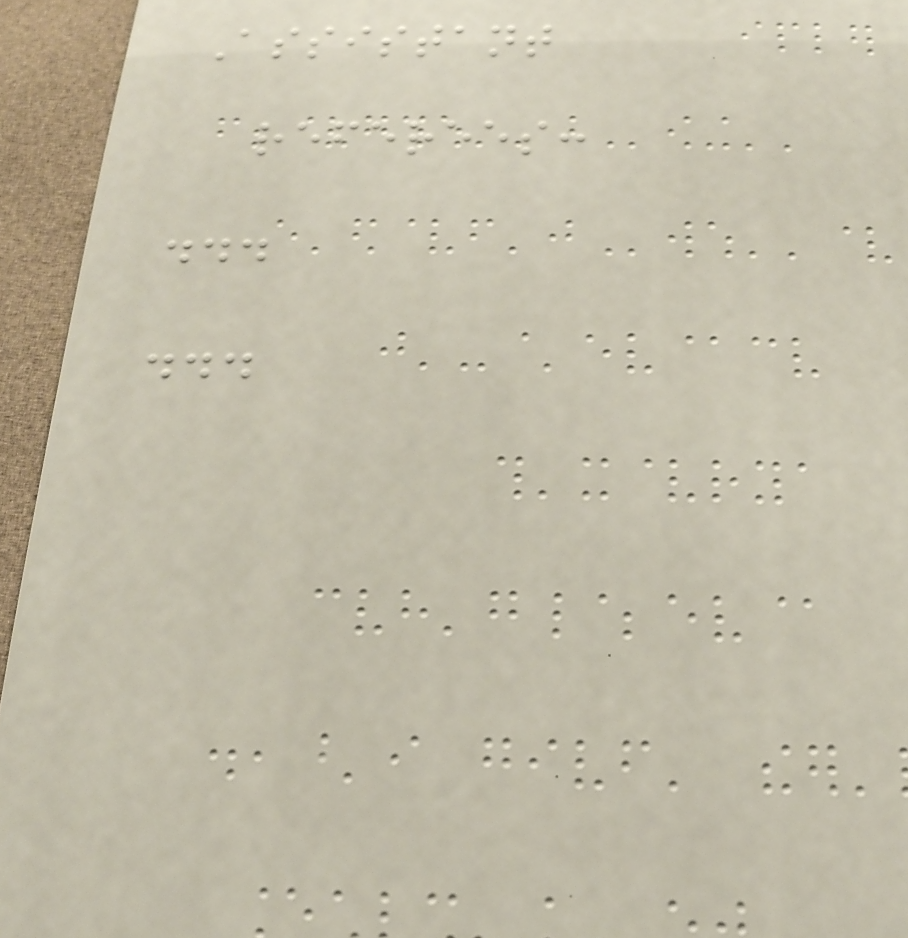Assistant
referees:
...
...
